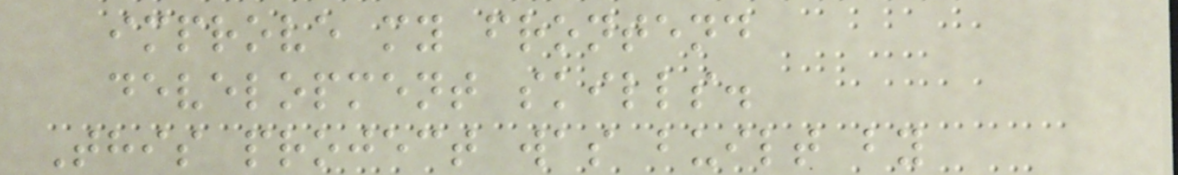improve my frontend
development skills.
This project was built by
